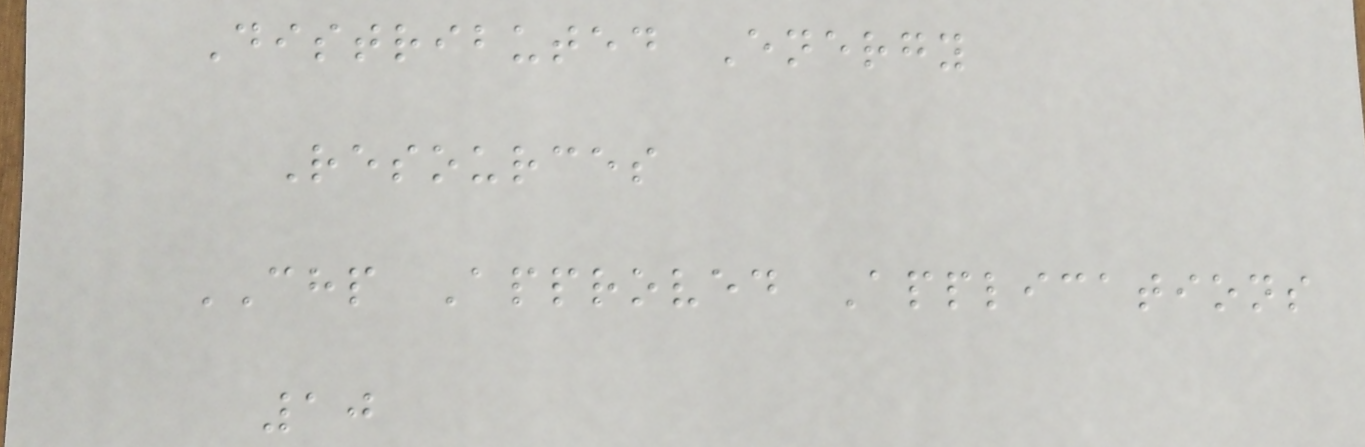Distributed Energy
Resources
CHP Approved Applications
10
